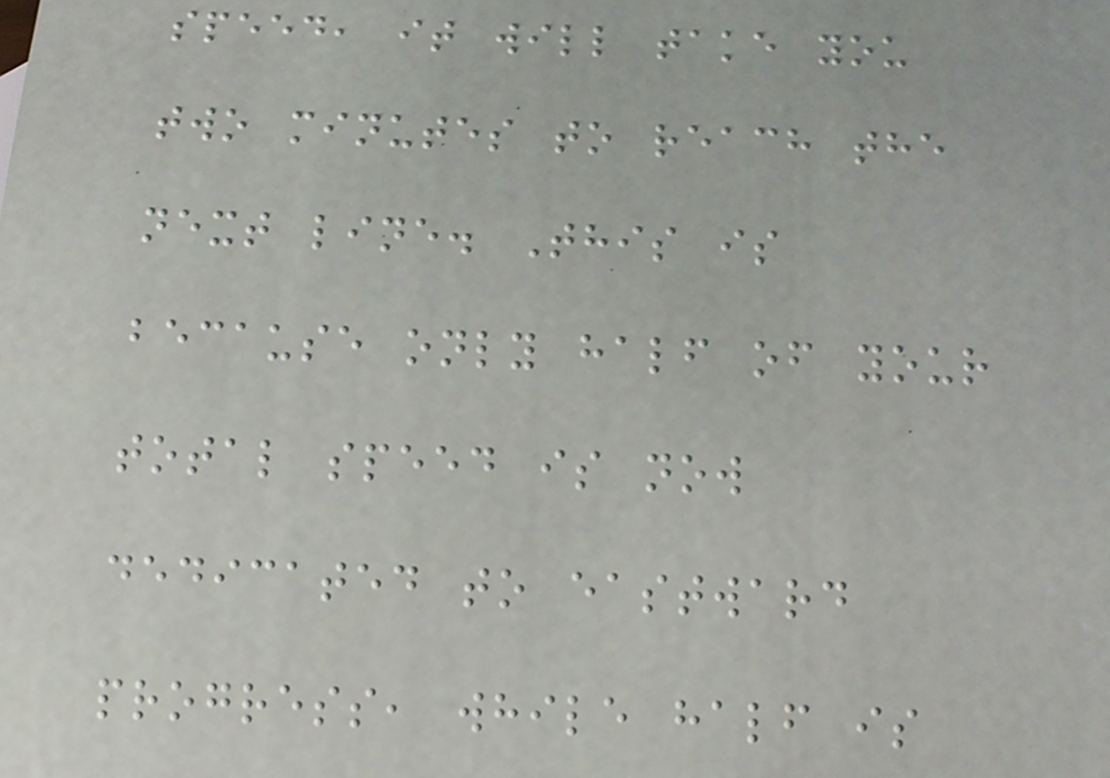speed, it will take you
two minutes to reach the
next line. This is
because only half of your
total speed is now
dedicated to eastward
progress, while half is
